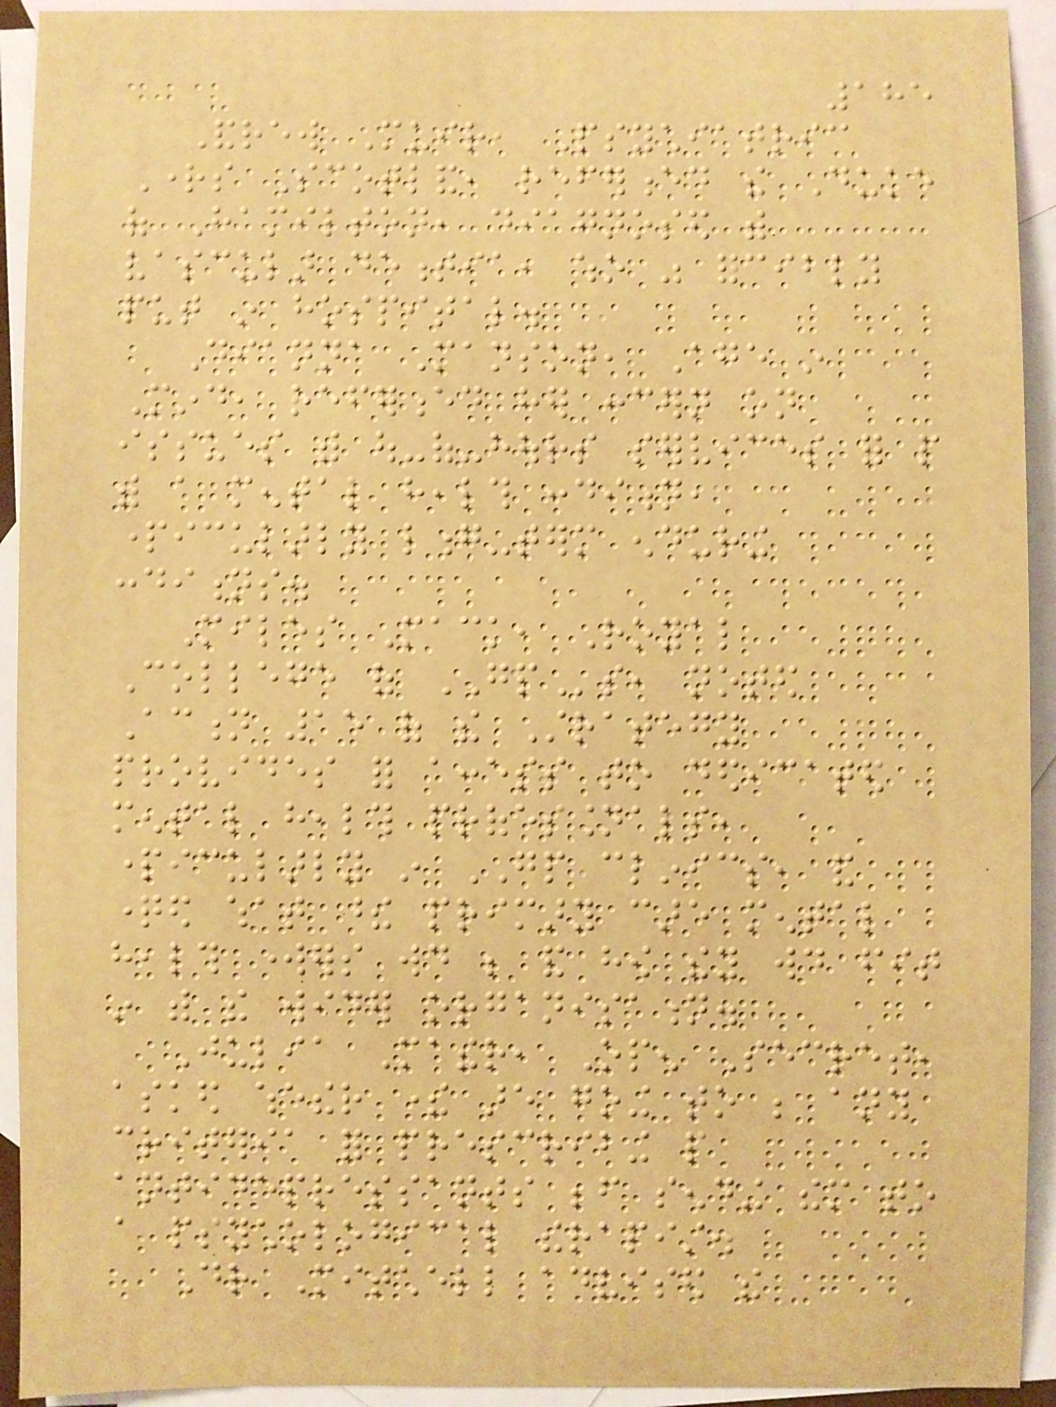185
Andrew Muir, Psychiatric
Rights Scotland, referenced the Duke
of Hamilton, diagnosed with
vascular dementia, who was forcibly
put in hospital.
Dianna Manson, Age in
Mind, referenced her concern on
issues with out-of-hours services for people
with a mental health condition,
particularly long-term enduring
conditions.
Miles Mack, Royal
College of GPs, noted
Action 15 of the Strategy
provides for access to dedicated
mental health professionals,
particularly in GP clinics, and
questioned what these primary care mental
health workers would be and how they would fit
in with the wider organisation.
Julia Mather, Open Secret,
asked whether there are going to be any
criteria for prescribing people
antidepressants before sending them to
a psychological therapist.
Dr Mitchell advised the
